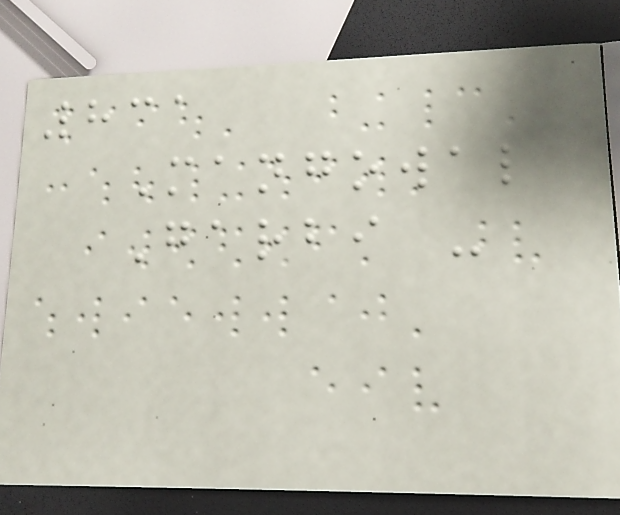831
Mangowal
Garbi -
